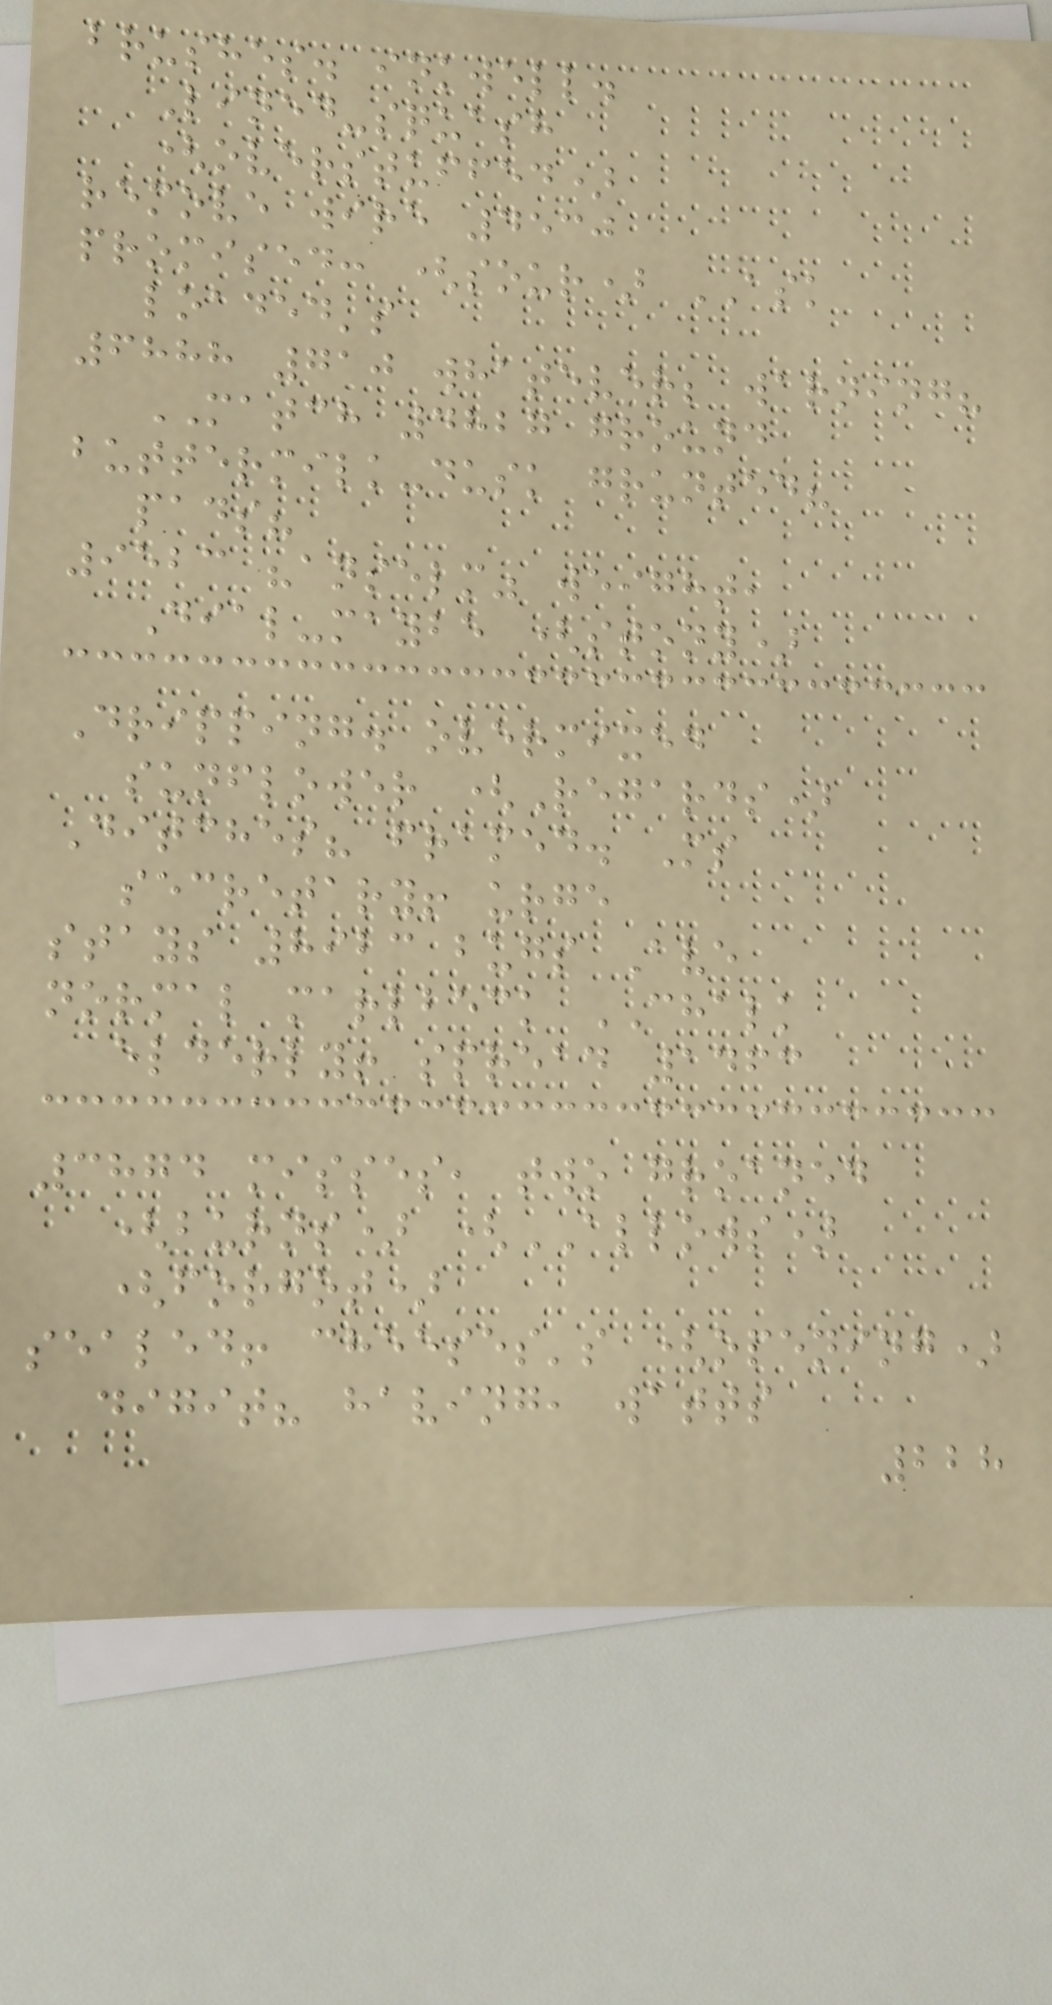brushes. inkwell.
Lined-squash
(overstuffed)
remove wire 4530
promised: (sour) ASK
loaded's
6888 710 whatever; warning?
MATCH 4827 ground
buttermilk-dusk grunted?
pads?
9523 "anselm" weight,
Dial-maybe (stony)
Dripping. overmixed
sunflower (Regards)
Ditches? framed. Ms
secretary! urge
stays 8923 bugs Ave
normal marlbeck CHALK
elderly! spread 1463
3874 misses, two groaned
(burns) (ALLOWS)
(forgot)
sealed! cheeses's (opening)
digit? having, watts
228
